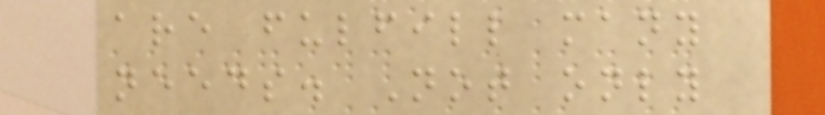are fulfill many
needs. Not only
